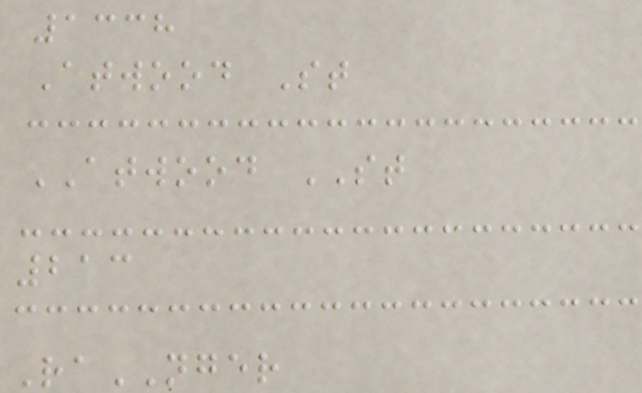1338
Atwood St
ATWOOD ST
213
RaNGER
